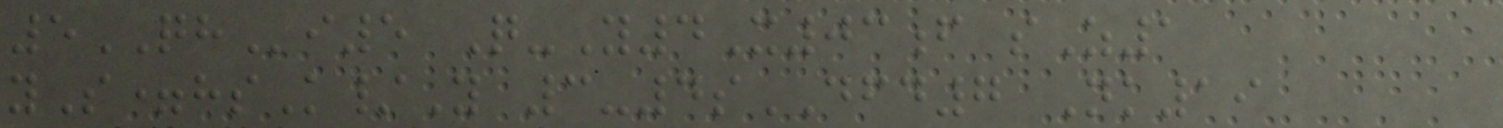5QHi5 Q-Y4X03f sZ1
yS=hsK/Y 3-4sDFD7 Nk19
